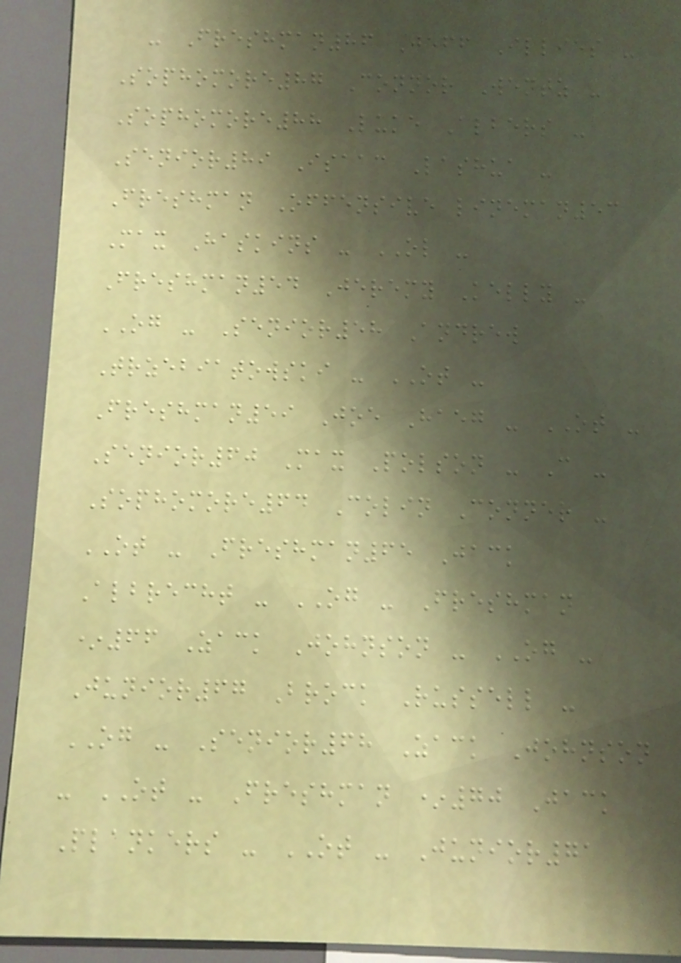- Freshman86 Jeff Illies -
Sophomore87 Connor Wentz -
Sophomore88 Luke Albers -
Senior89 Isaac Lashua -
Freshman Offensive lineman53
Max Haskins - OL -
Freshman54 Jeremy Kelly -
OG - Senior58 Andrew
Trzebiatowski - OT -
Freshman59 Joe Haeg - OT -
Senior60 Max Polson - C -
Sophomore64 Colin Conner -
OT - Freshman65 Jack
Albrecht - OG - Freshman
*66 Zack Johnson - OG -
Junior67 Brock Russell -
OG - Senior68 Zack Johnson
- OT - Freshman *70 Jack
Plankers - OT - Junior71
